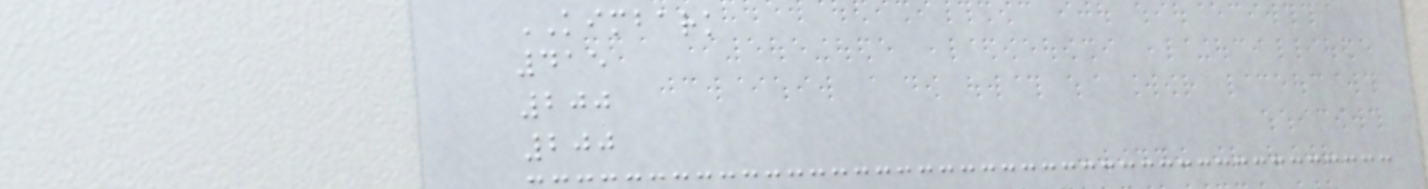KIMBARK
415
200
200
